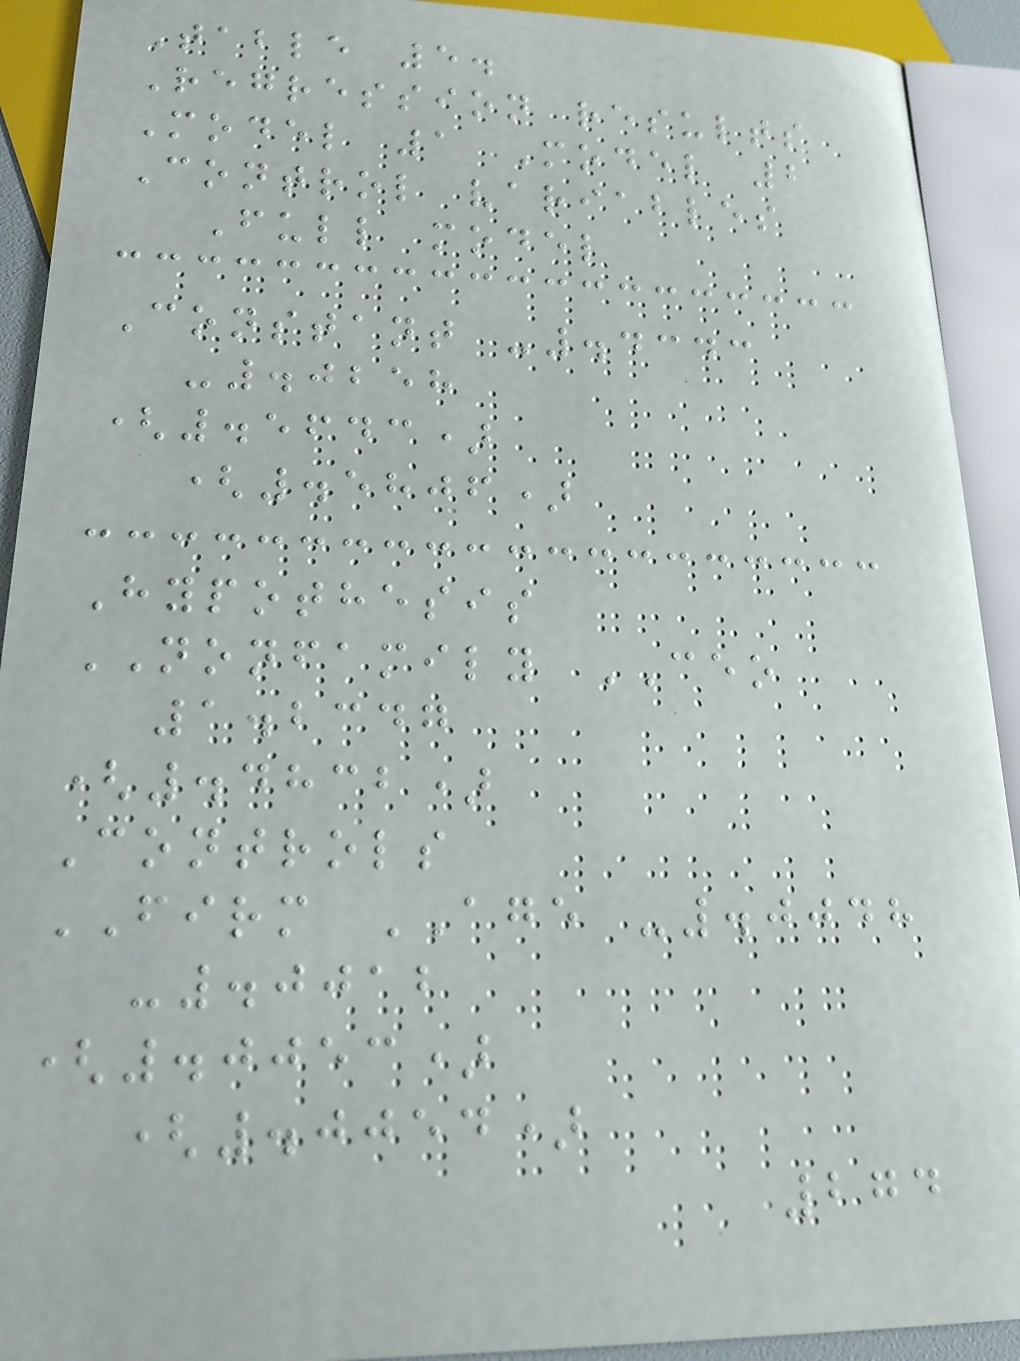Table 5.
Regression results
Model 1 Model 2
Control variables
Full model
Constant -.4343
-.0258
(.5643)
(.5806)
Hypothesis
NONFAMILY CEO
1.2347
(.4832)
Controls
FIRM AGE -.0048
-.0012
(.0053)
(.0054)
274
